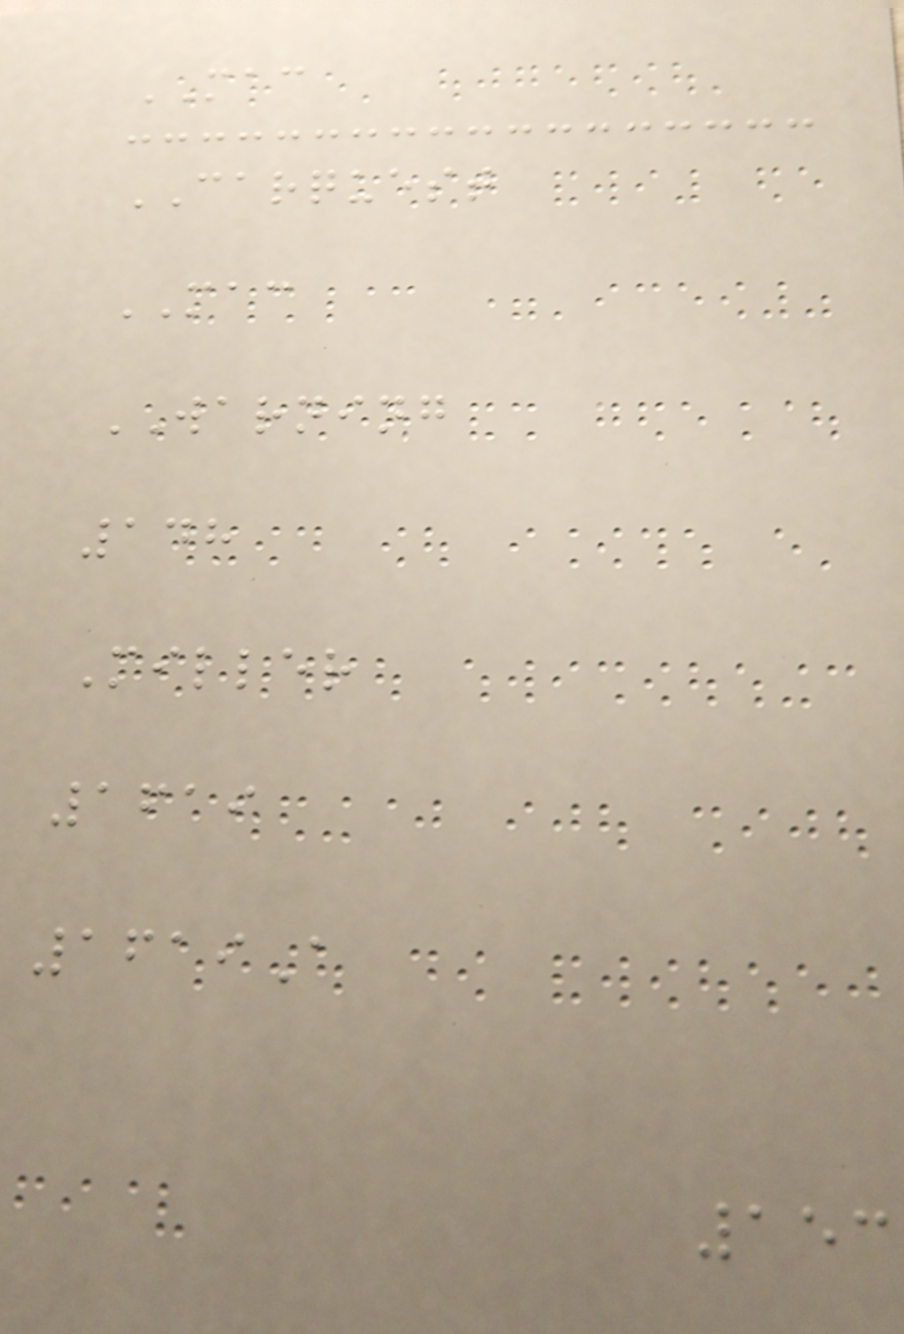MAC
CARQUEST
MAC
WARNING
148
Miller
1619
1619A
153
